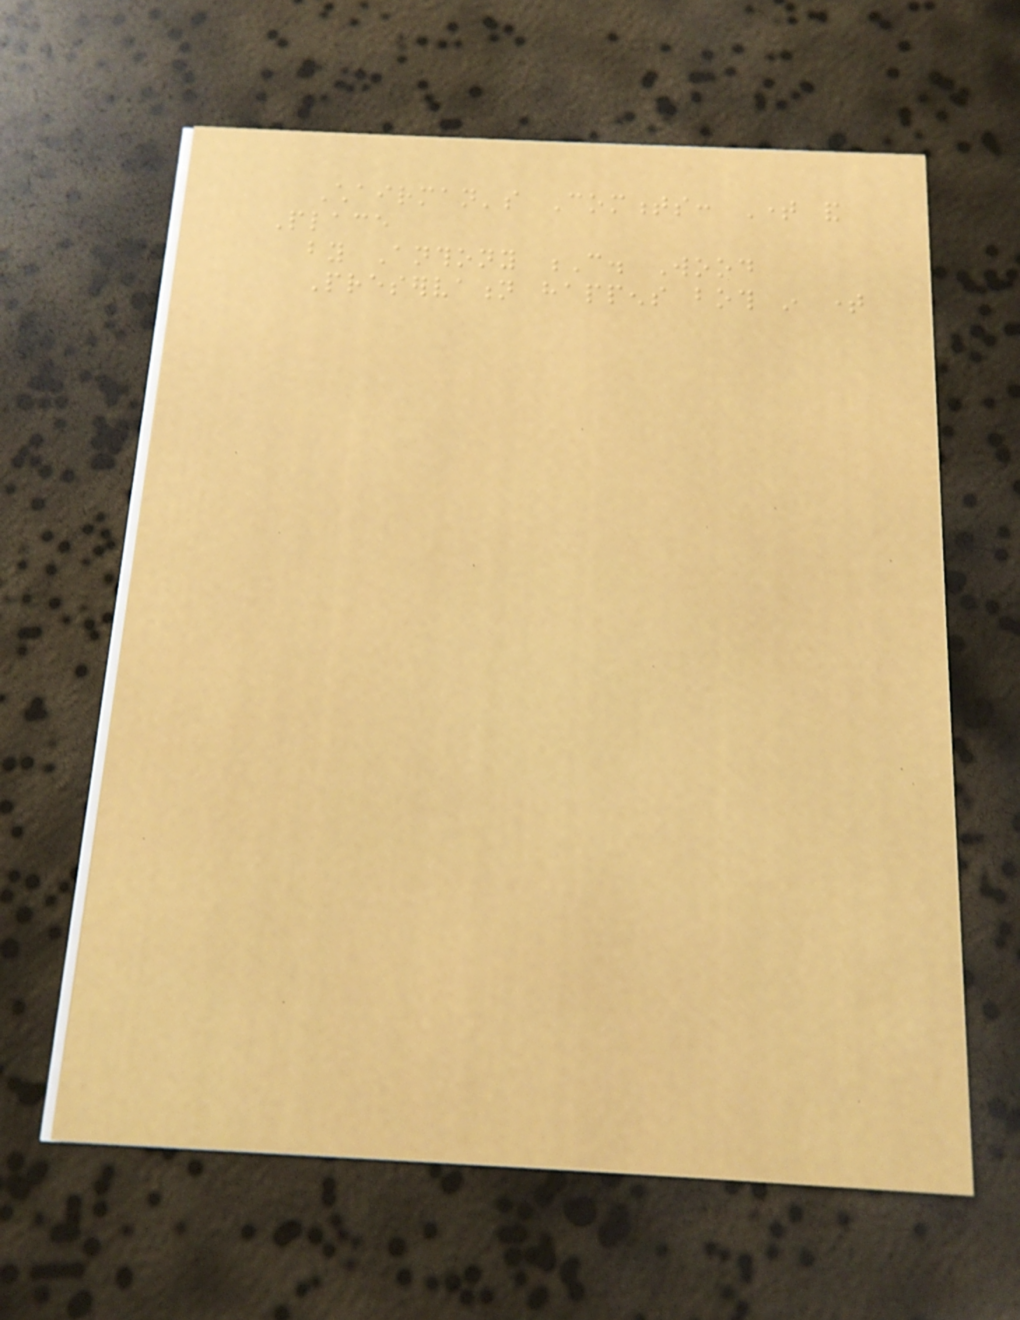Chairman's Comments: Time and
Place
by Anthony C. Wood
Preservation happens both in time
